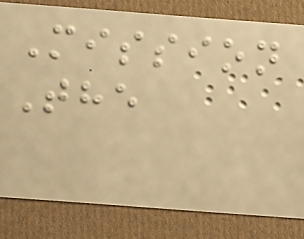Mission
The
